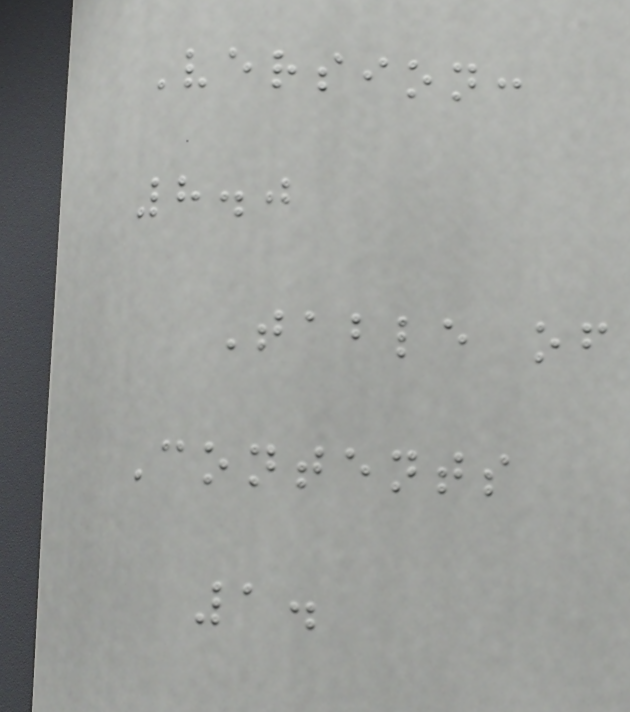Version:
8.0
Table of
Contents
1.
